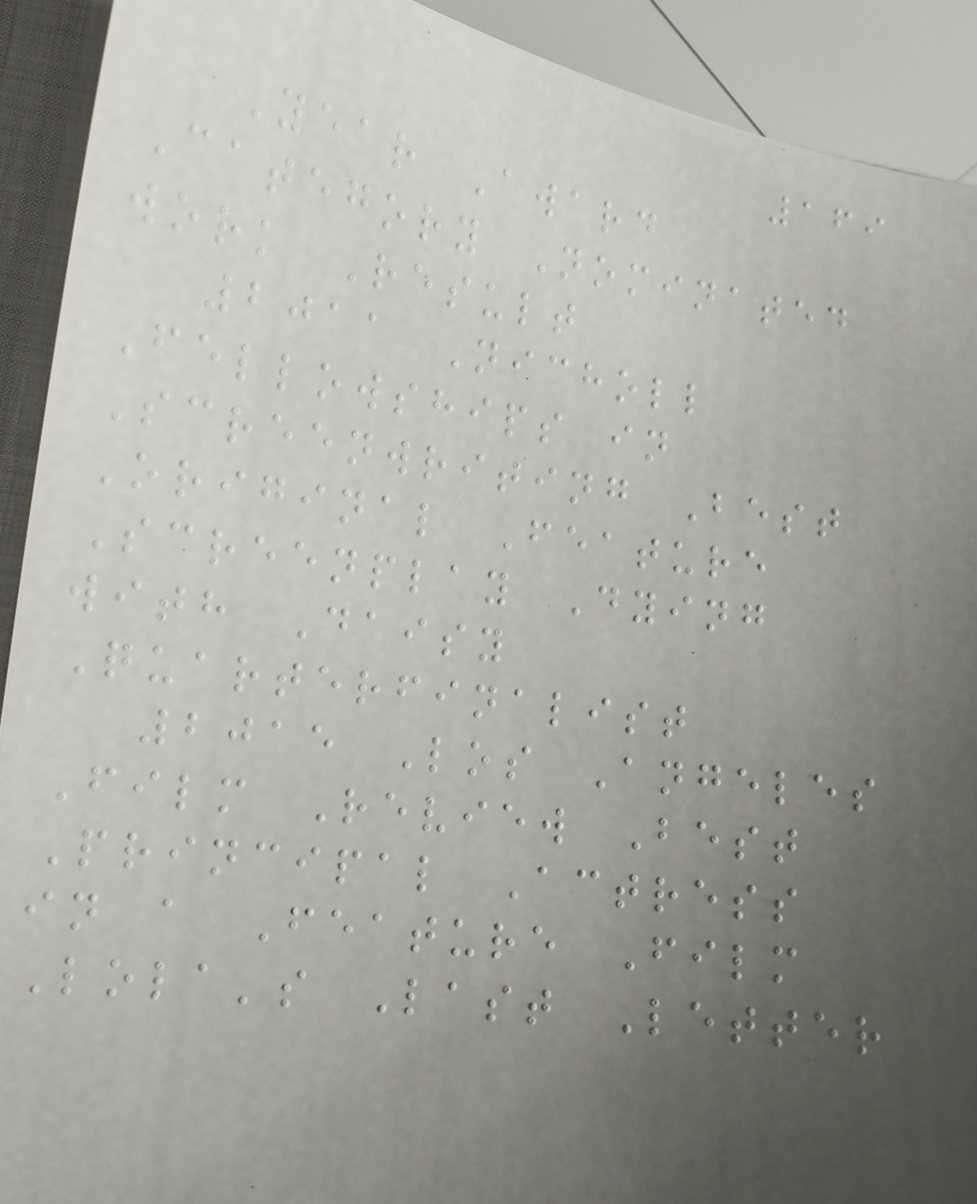169
Year Award
Category Nominated
work Result
2011 Nicholl
Fellowships in
Screenwriting Best
Original Feature
Screenplay Dying
with Daisy
Quarterfinalist
2015 Los Angeles
Film Review Best
Principal Actress
in a Feature Film
Lola's Last Letter
